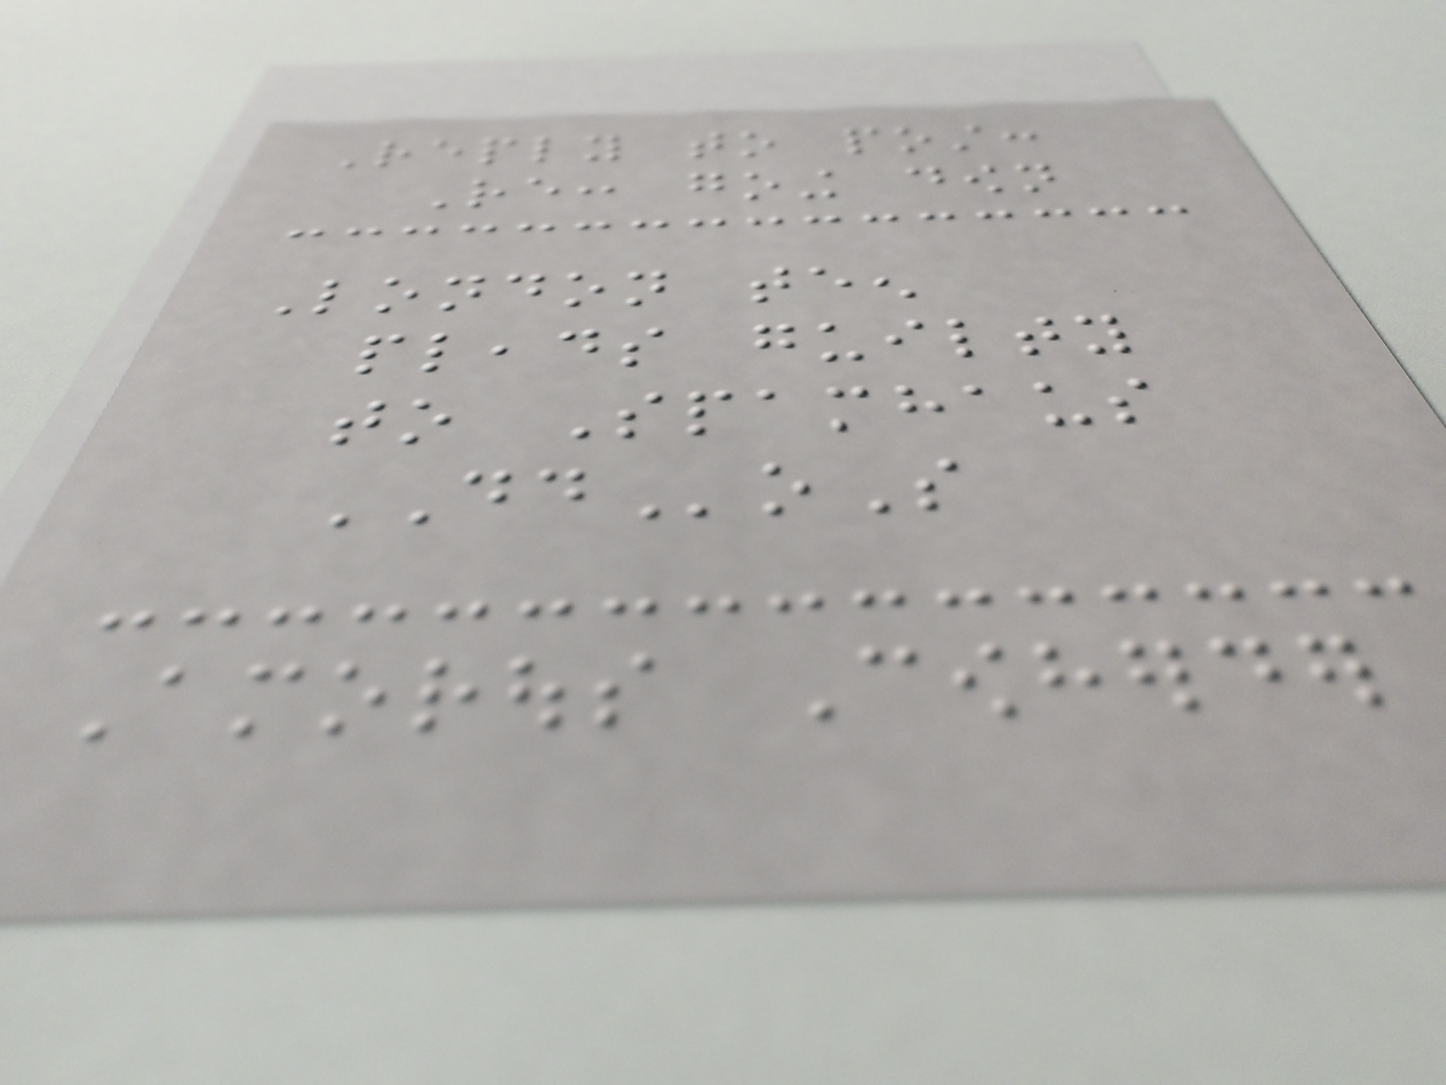Reply to post:
Re: going down
London teen
pleads guilty
to Spamhaus
DDoS
Amorous Cowherder
